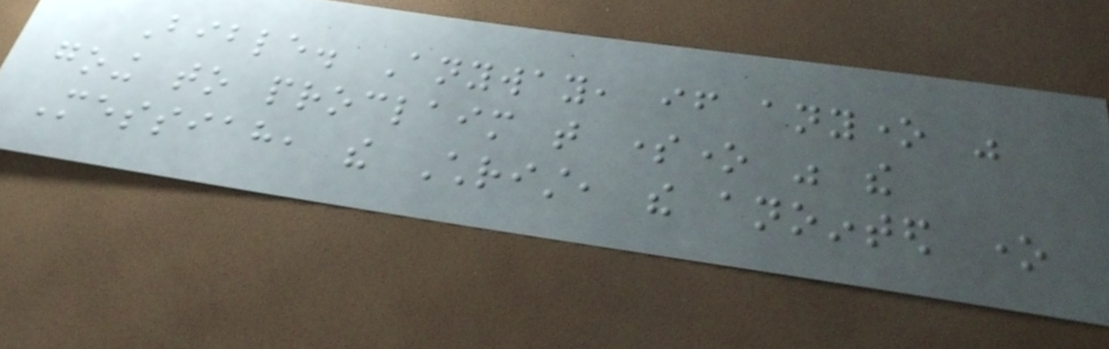Bible. Anyway, if anyone was
going to proclaim that someone was the
Messiah, the Christ, the anointed one
